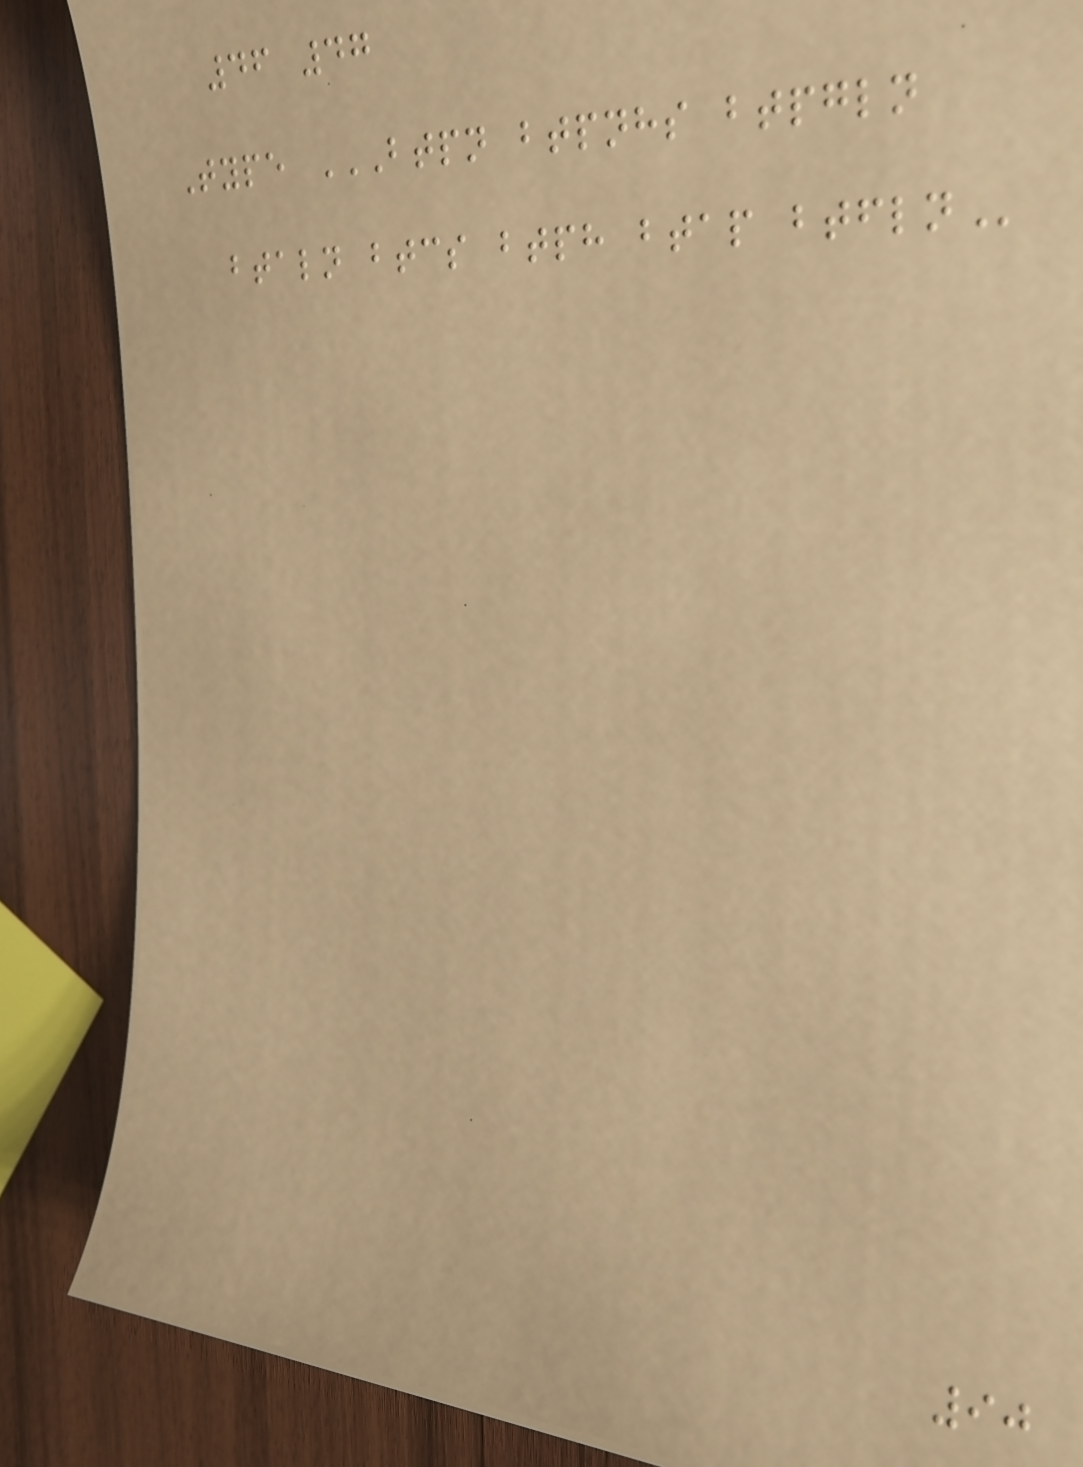46 47
Type BTPN BTPNHS BTPGLN
BTALN BTCS BTPH BTAP BTFLN
90
